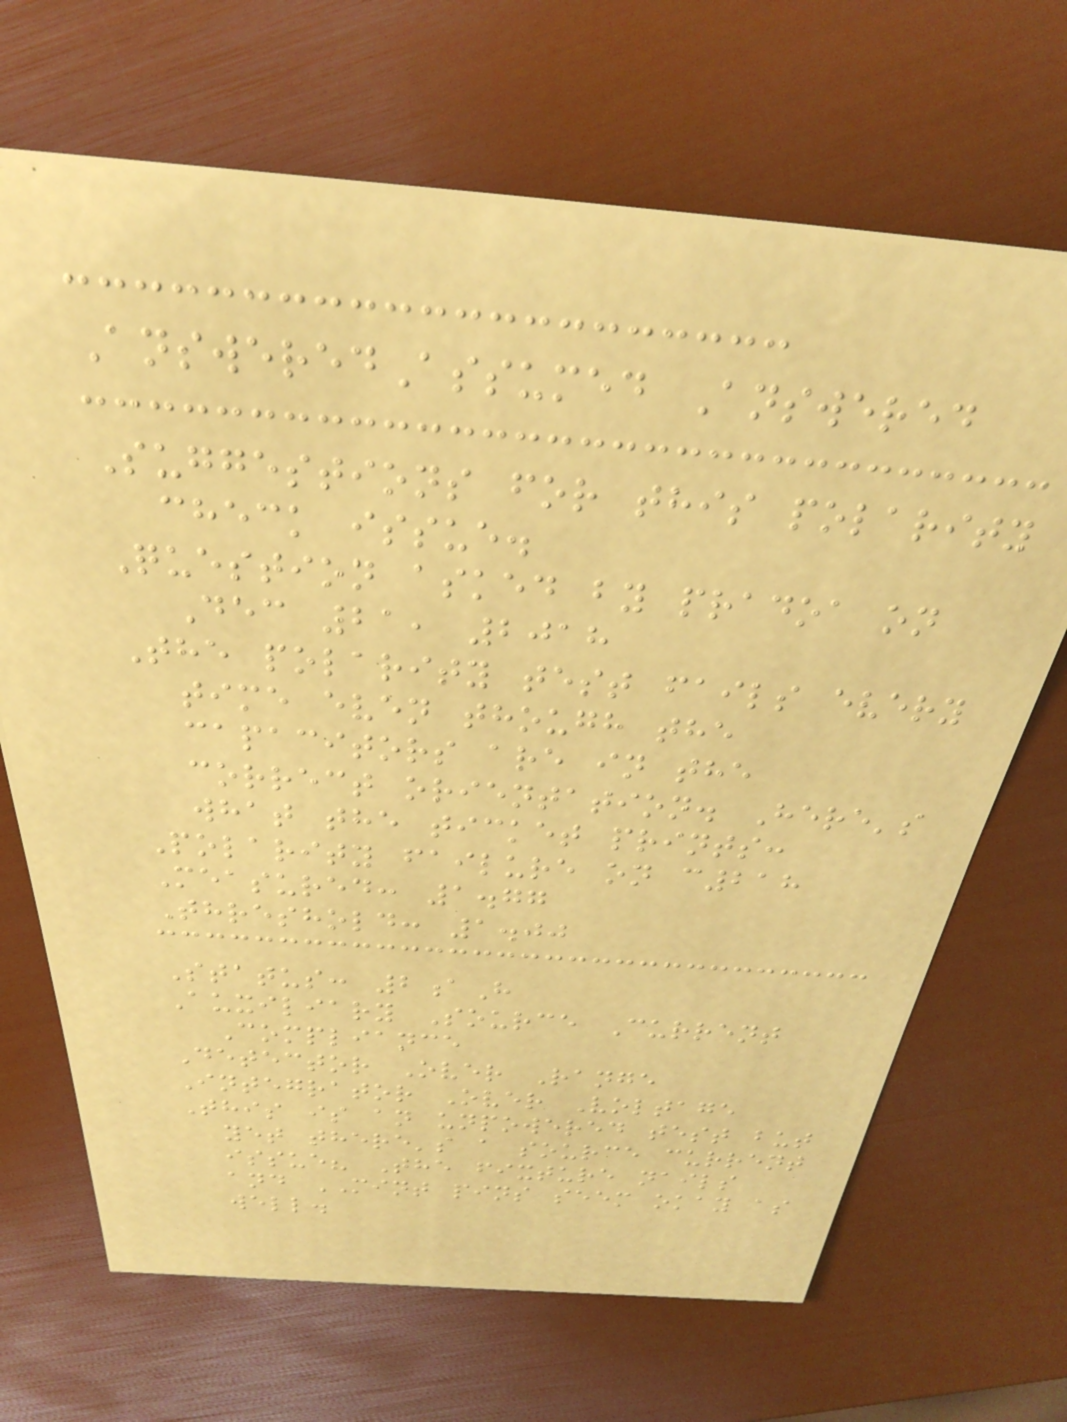AnsweredAssumed Answered
Suggestions for this polarity
check issue.
Question asked by pradoa on
Dec 21, 2018
The polarity test fails every
time even though the
capacitors are in the
correct orientation. Here's
what the ticket prints:
Polarity failure on c218
Measured: 1.77
Threshold: 1.00
Status: 2aH
Auxiliary Source Current
Compliance
Detector Over Range
Integrator Over Voltage
This is an unpowered test but
yet there's a source current
issue? The fixture nails
and MINT pins seem okay as
well.
